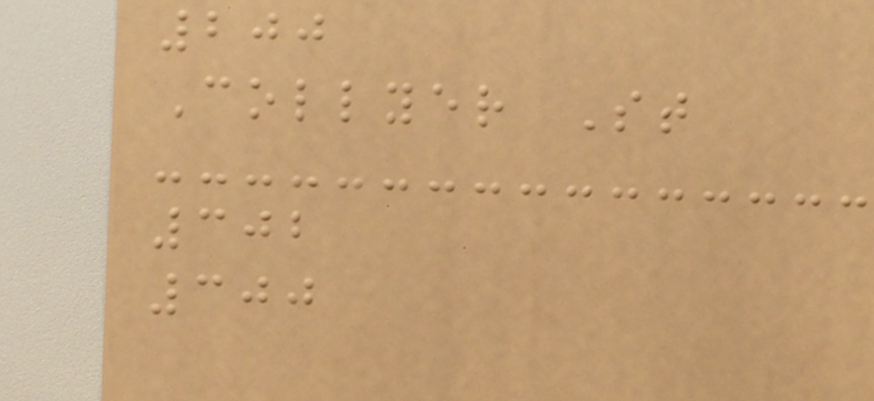200
Collyer St
302
300
